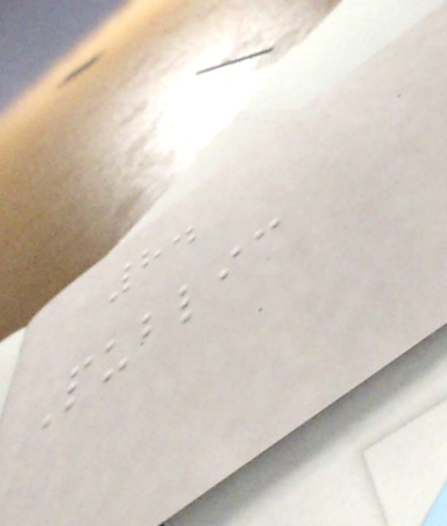8.
Public
